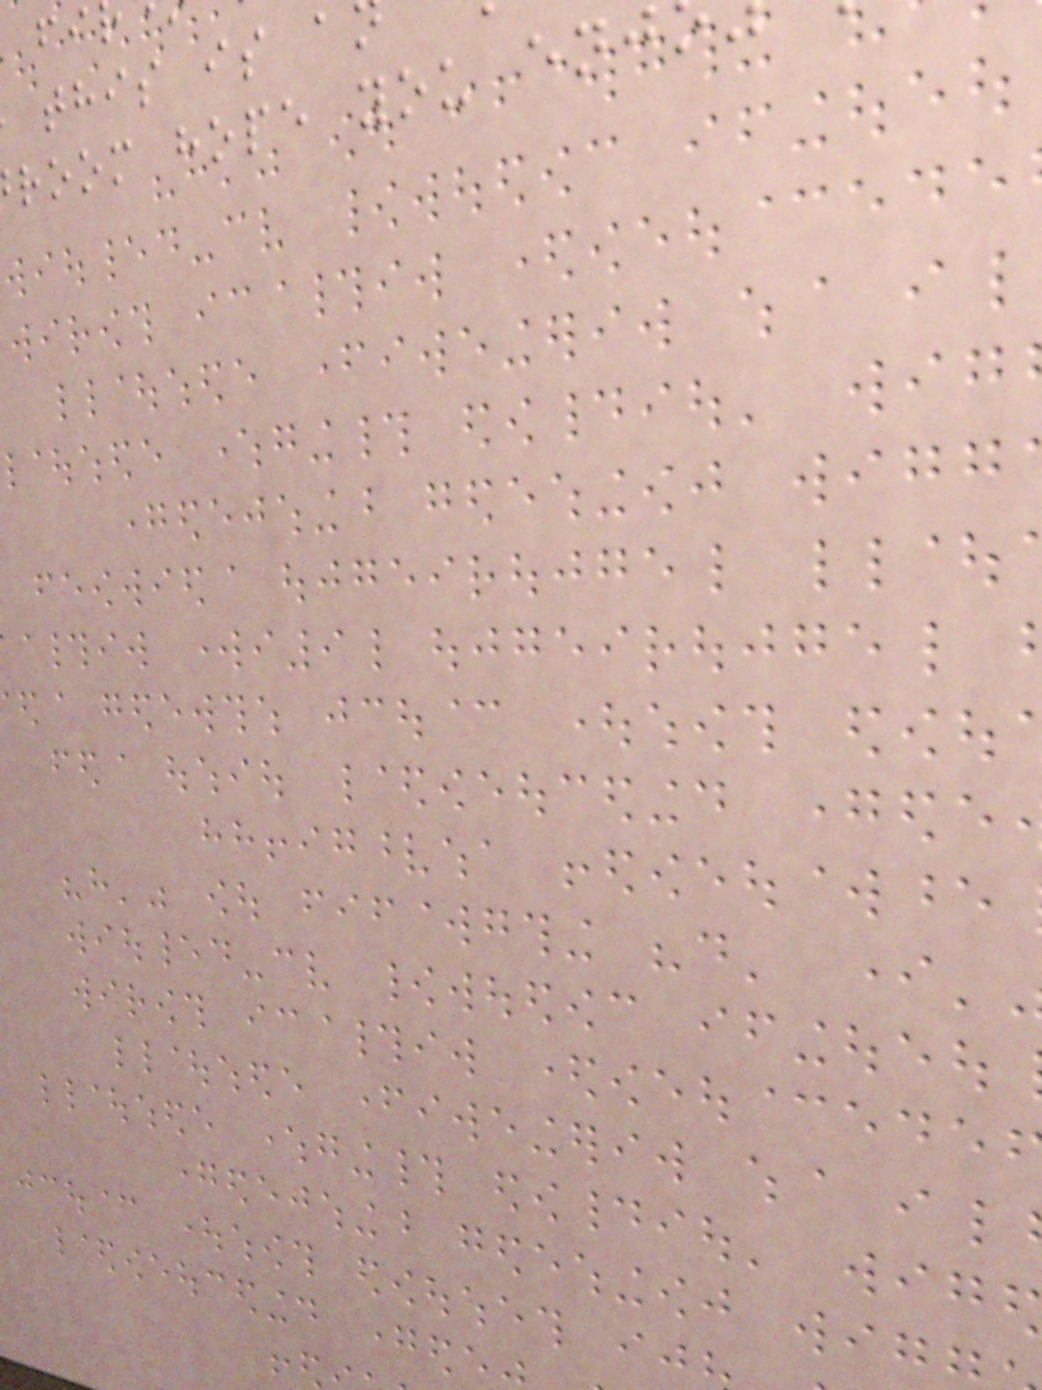this is a
room hope you enj
